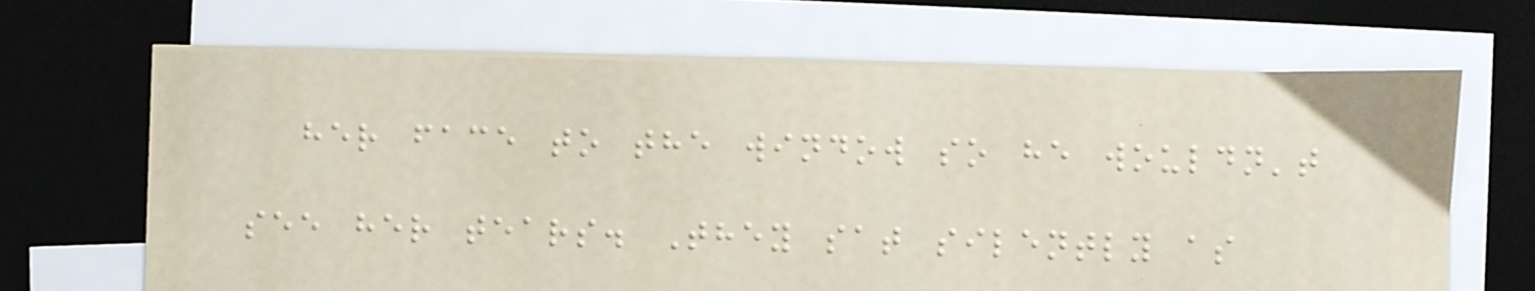her face to the window so he wouldn't
see her tears. They sat silently as
